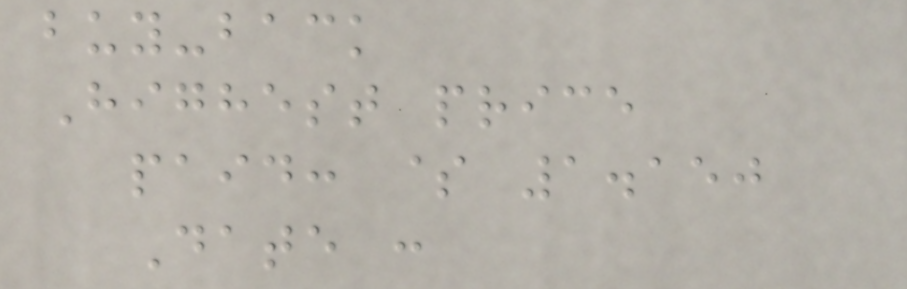buy-back
Highest price
paid: $ 1.150
Date :
